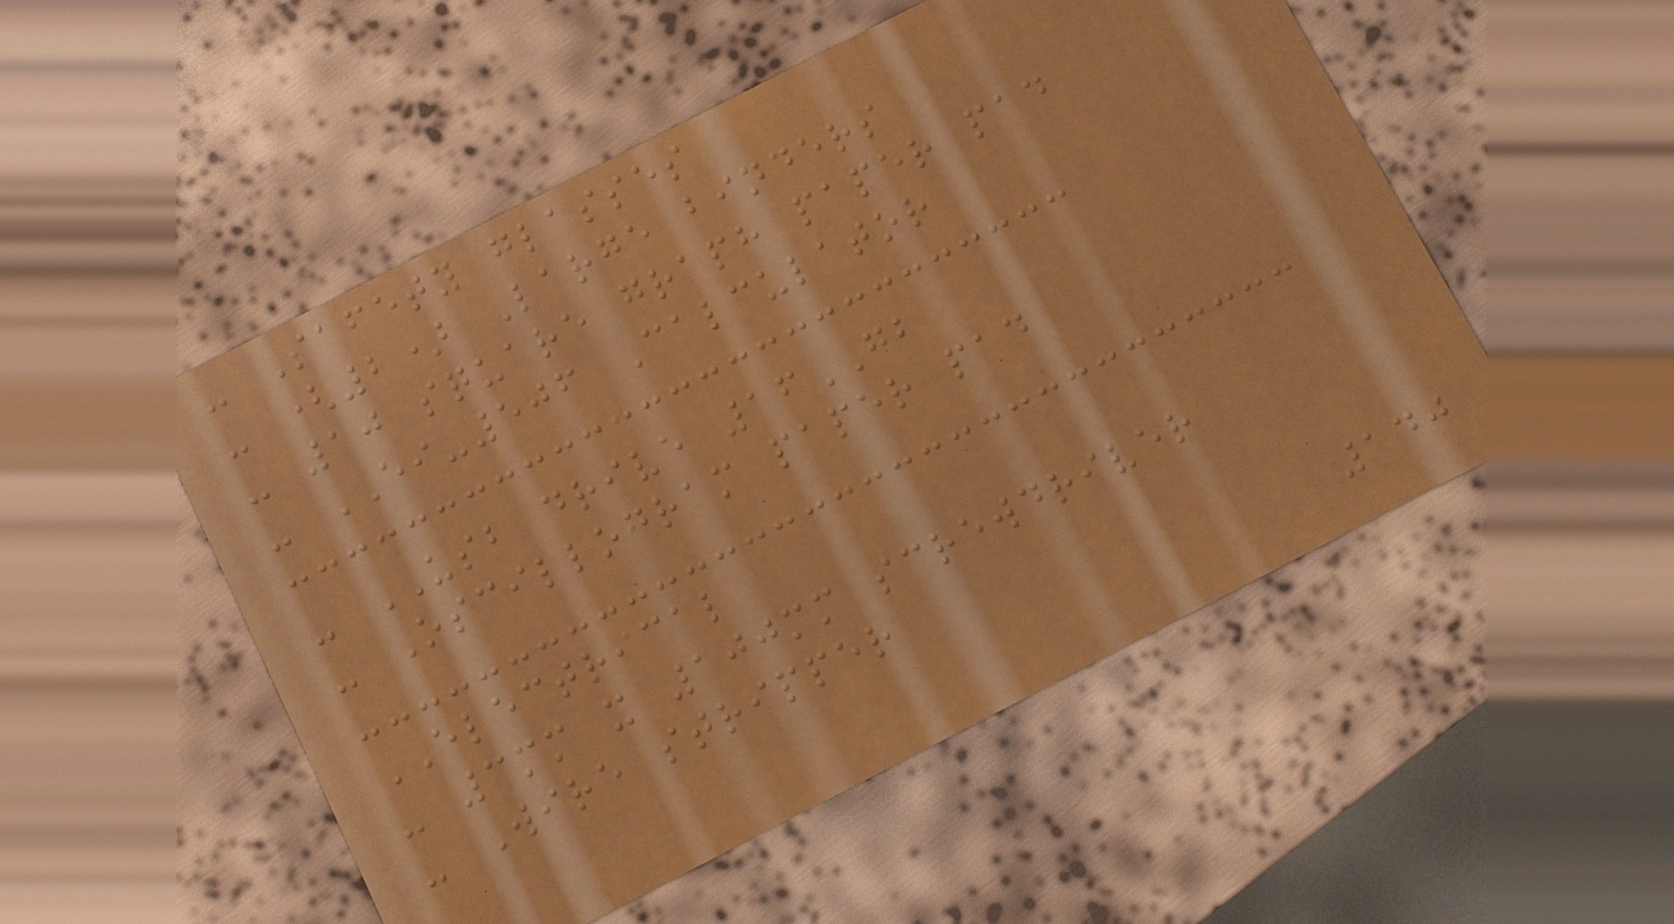- Safety glasses
- (2) Large binders
- 10 square graph paper pad
- EI-506 Calculator
- USB drive 16GB
- Oscillogram paper pad
ELECTRICAL
- 3mm x 100mm screwdriver
- Wire stripper
140
